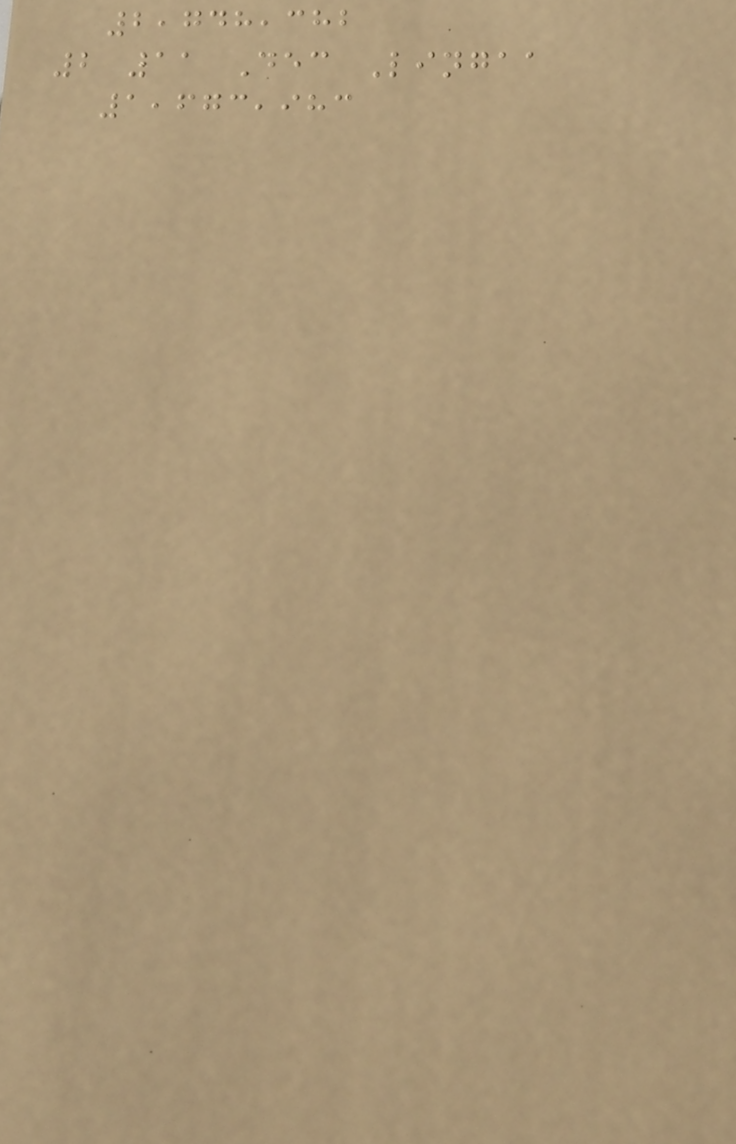2,748,382
2 11 Dec Lingaa
1,673,983
